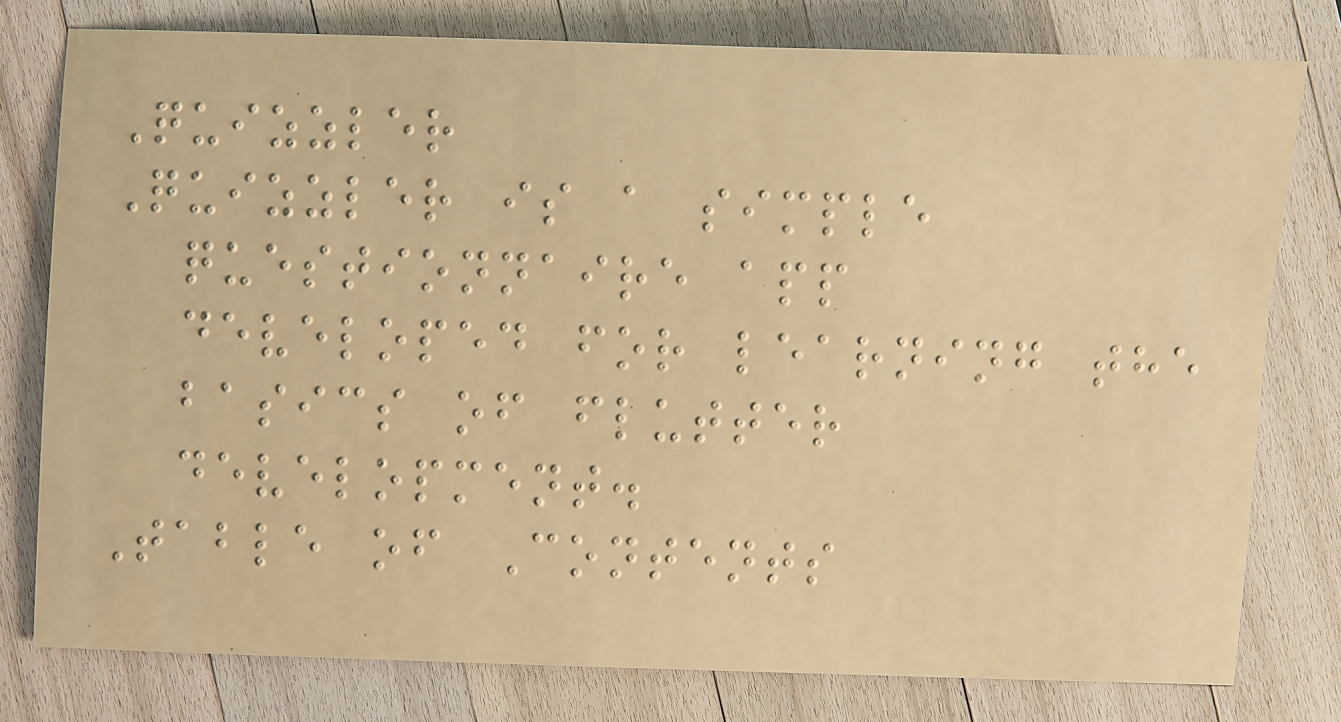Quizzler
Quizzler is a simple
questionnaire app
developed for learning the
basics of flutter
development.
Table of Contents
